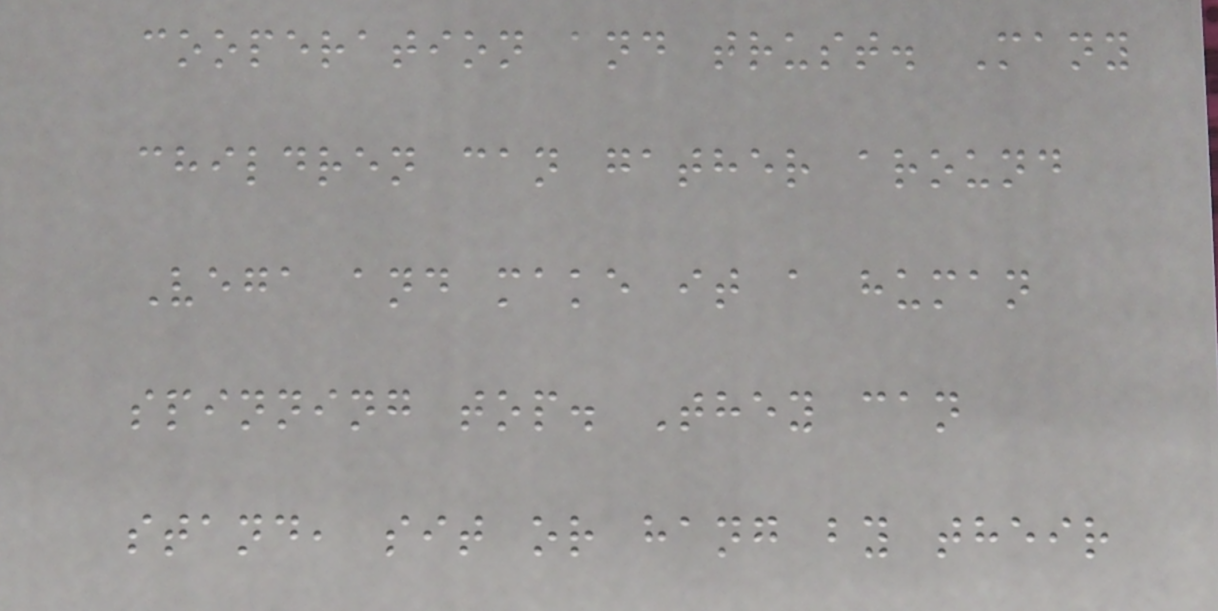cooperation and trust. Many
children can gather around
Vega and make it a human
spinning top. They can
stand, sit or hang by their
